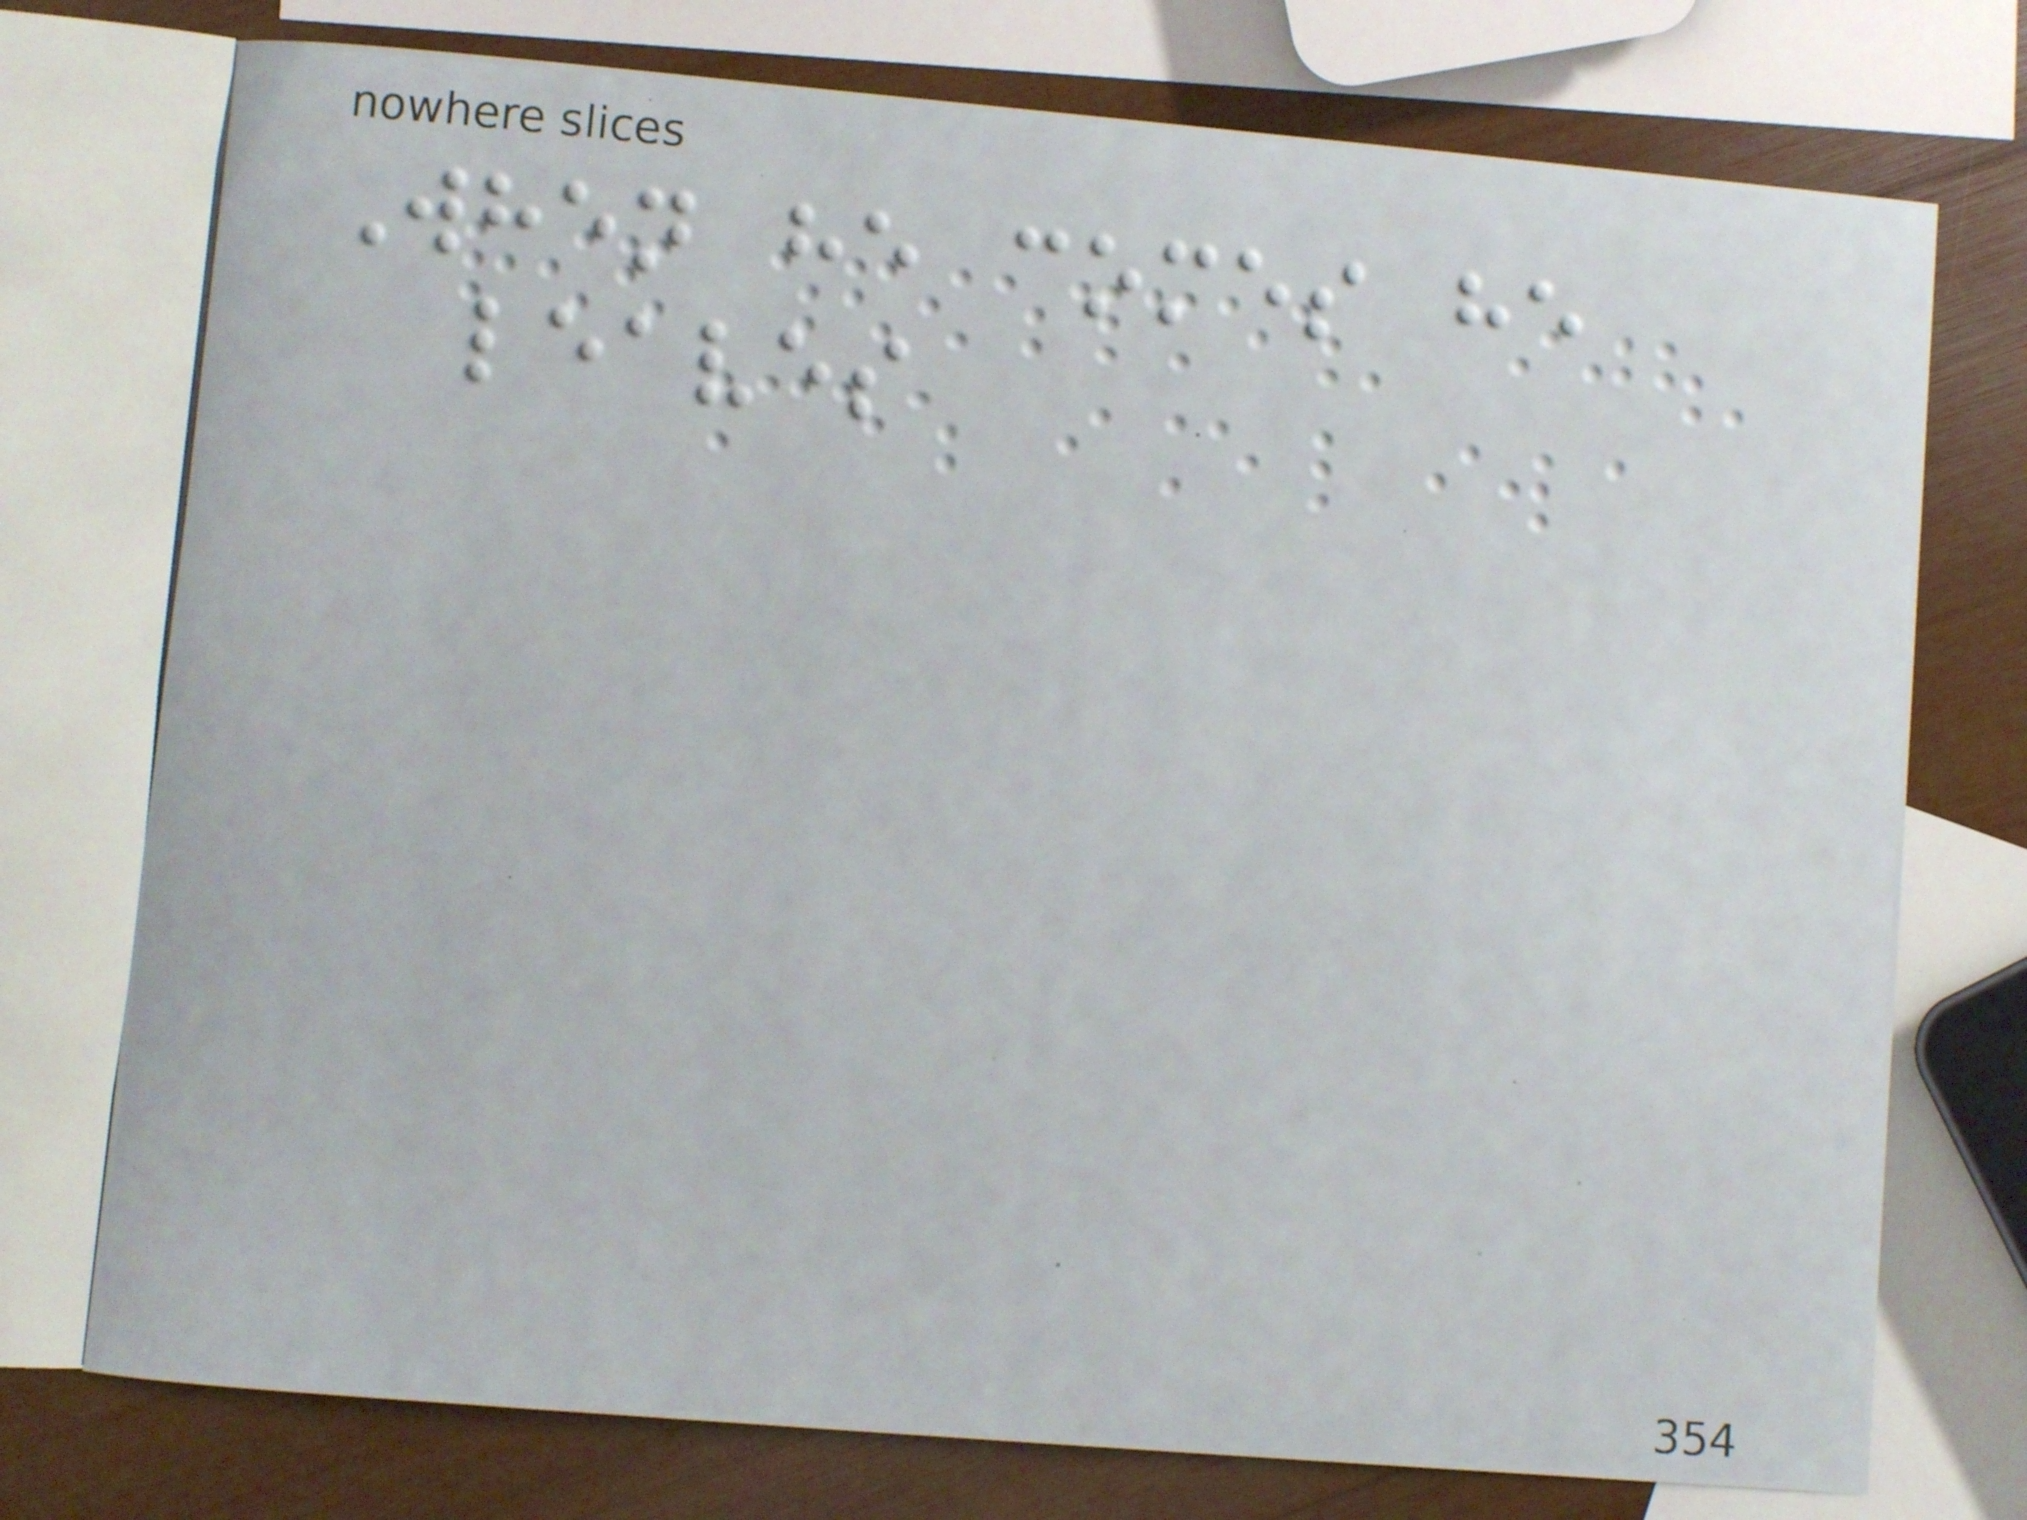When he comes he
leaves
